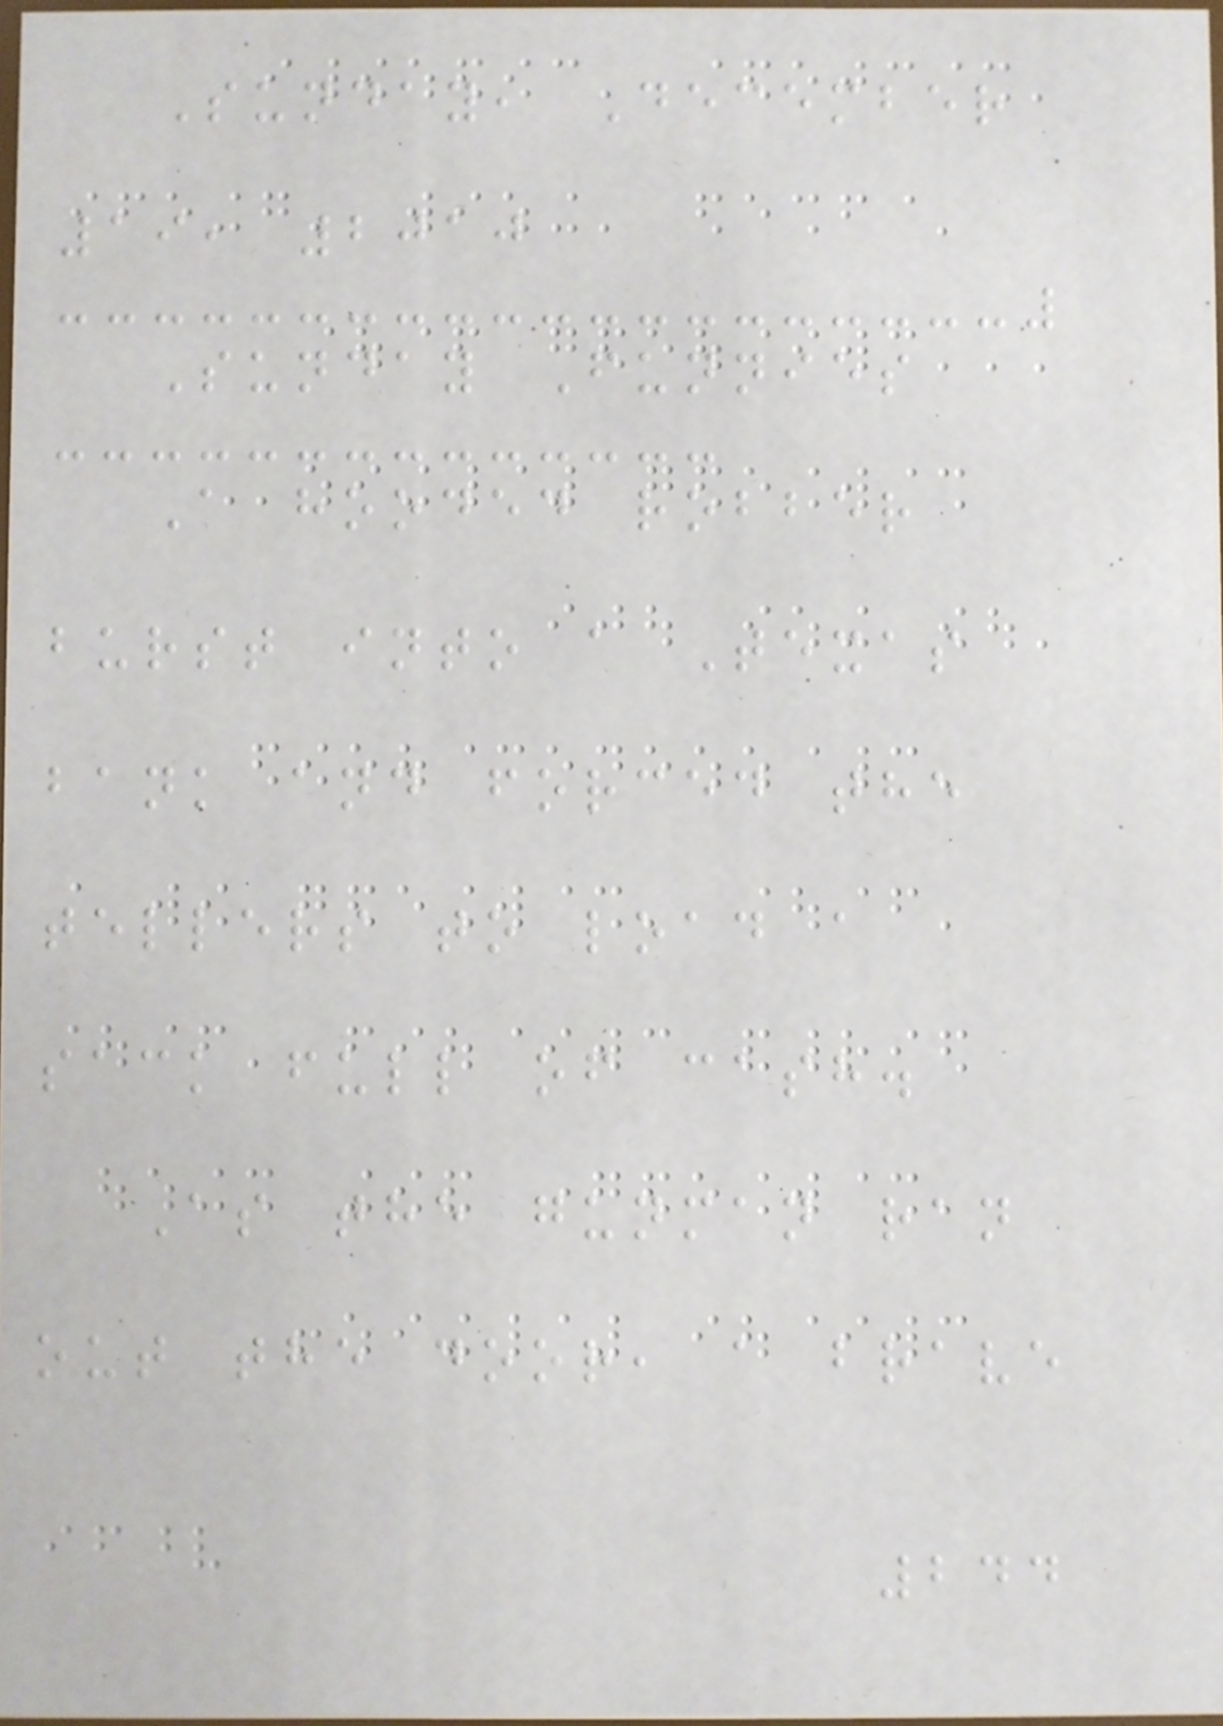Sunday, December
19, 2010
Sunday Funnies
A hooded robber
burst into a Texas
bank and forced the
tellers to load a
sack full of cash.
As the gunman ran
out the door, a brave
244
